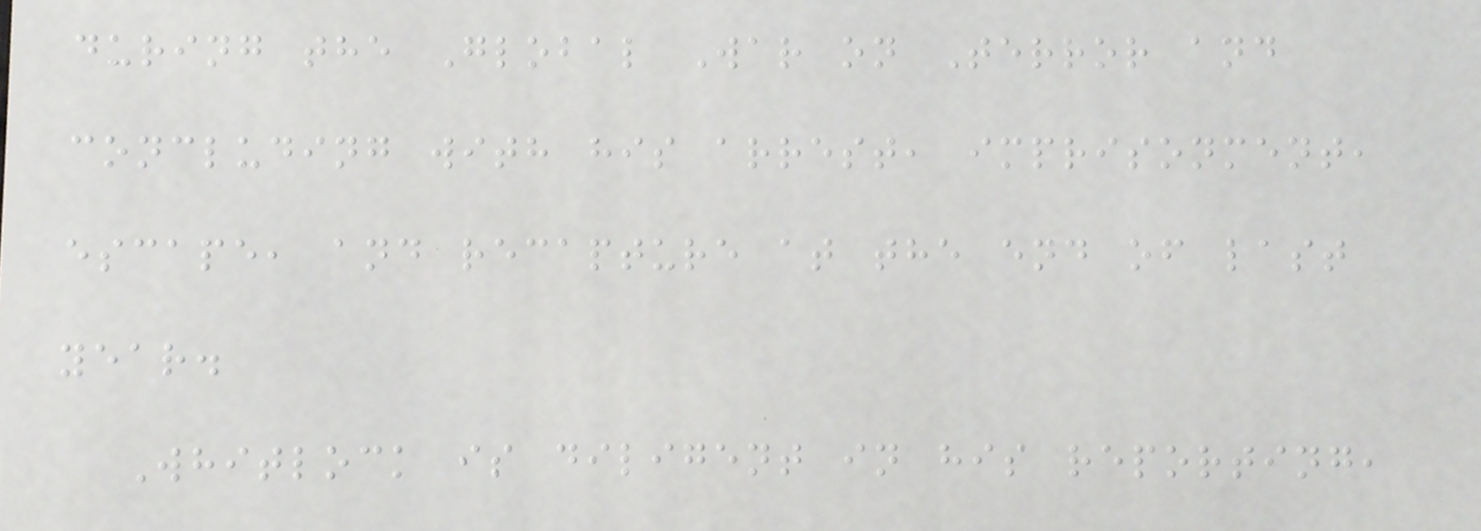during the Global War on Terror and
concluding with his arrest, imprisonment,
escape, and recapture at the end of last
year.
Whitlock is diligent in his reporting,
